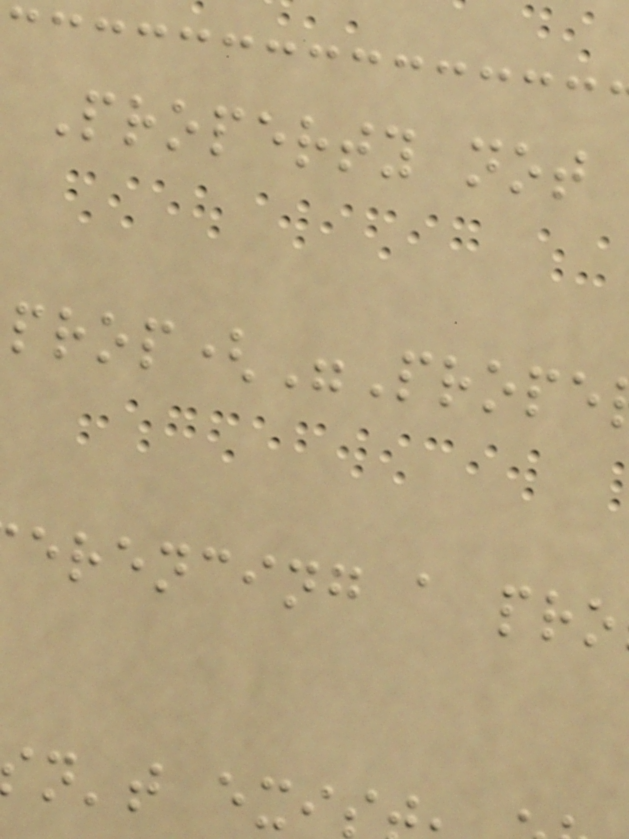Property not
prop("Prope
erencing a pro
n't exi
